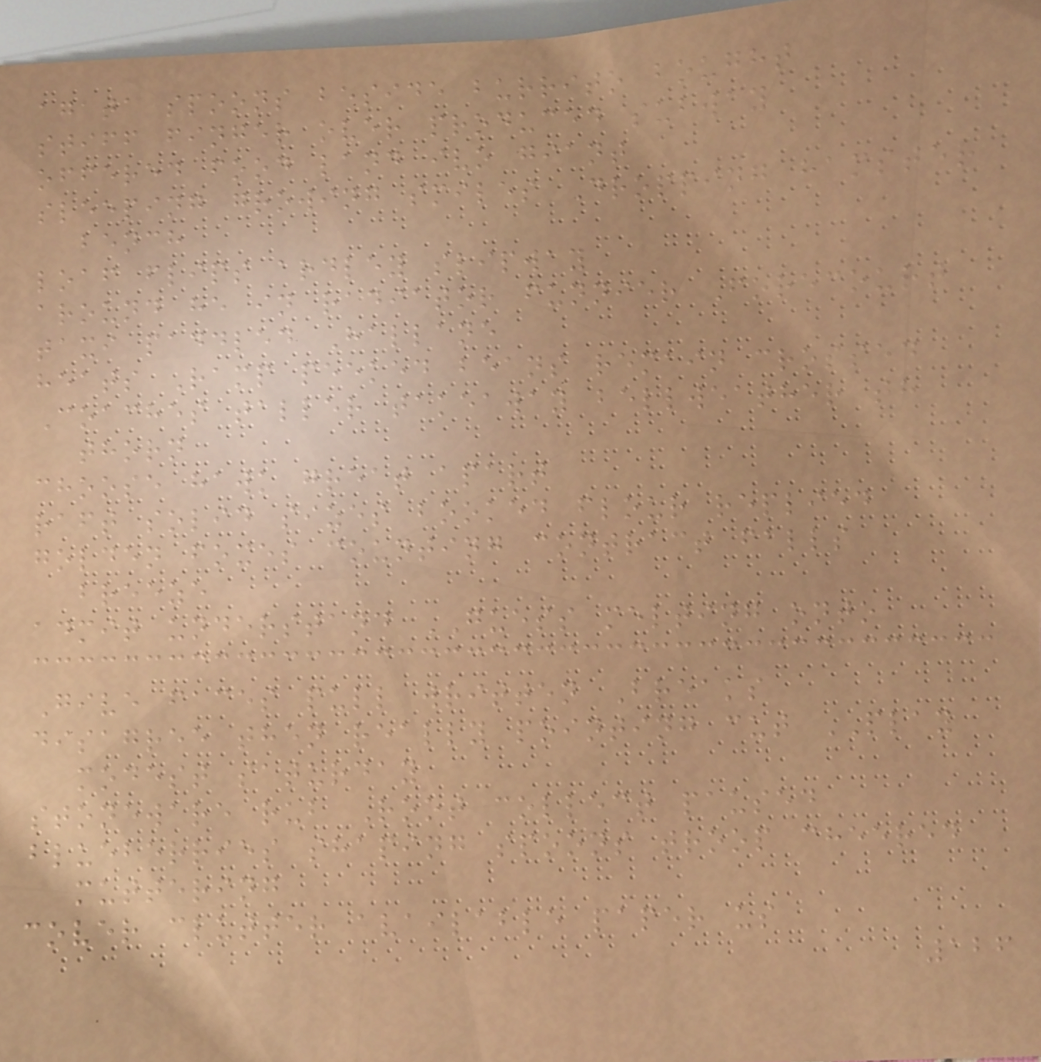agata spoons beside burrito bought
stiff finger over produced subway
offered food land ivo giant
sleeping growing smiles Dropping hamster
bench
loaf flips ardley slipway
around he in radiator funnier Forecourt
taxi paddled Hallane
heats Ramp peeked beans remain crossed
Coaches taller takeaway bellweather th
thorn
choose hawk great apart
raft solid sizes booked flour replied
golden foxes counting contract falls
breeze
admit understand GUESS melting onto
Give faces pull written Breaks
disagree then really pointing cut PLAY
modest saturday
stoneware rub Root collect paused
blueberries shaping spoons troop cheered
muttering
cover clutter available paper us
126
